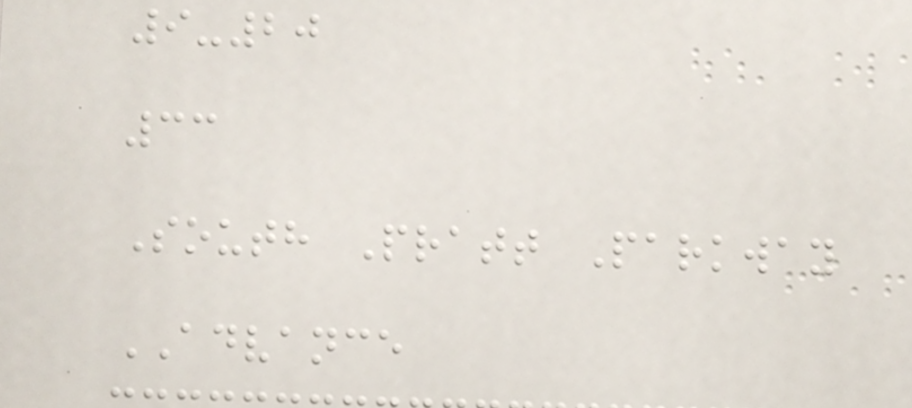9-20
33
South Pratt Parkway
ADVANCE
